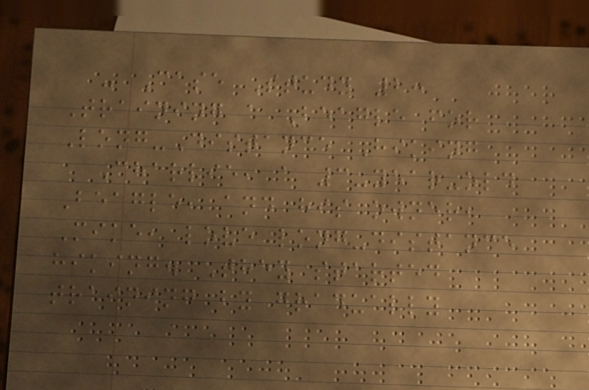- Case Study 2:
Training a Beagle for
Long-Distance Hiking
Charlie, a 3-year-old
Beagle, and his owner,
Mike, love long-distance
hiking. They started
training by gradually
